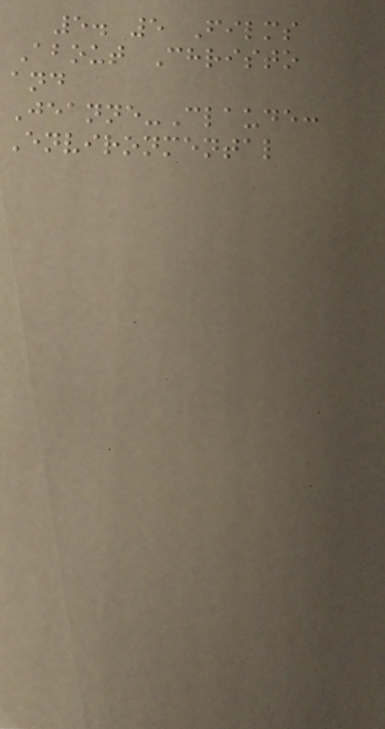5. 5 Films
About Christo
and
Jeanne-Claude:
Environmental
